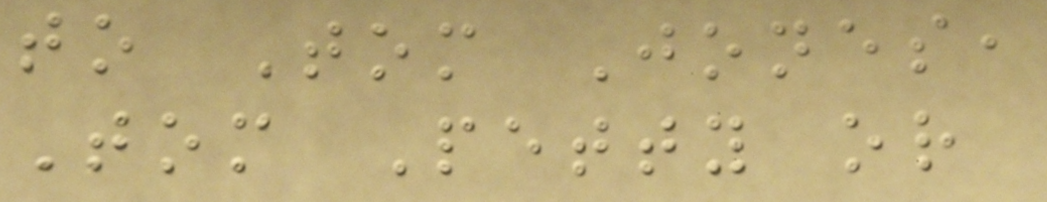to Tom Jones,
Tom Petty or
